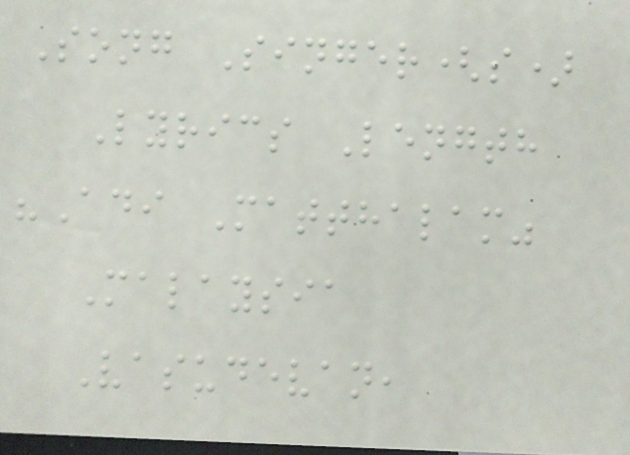Song Singer(s)
Lyrics Length
"Adi Matthalam"
Malaysia
Vasudevan,
